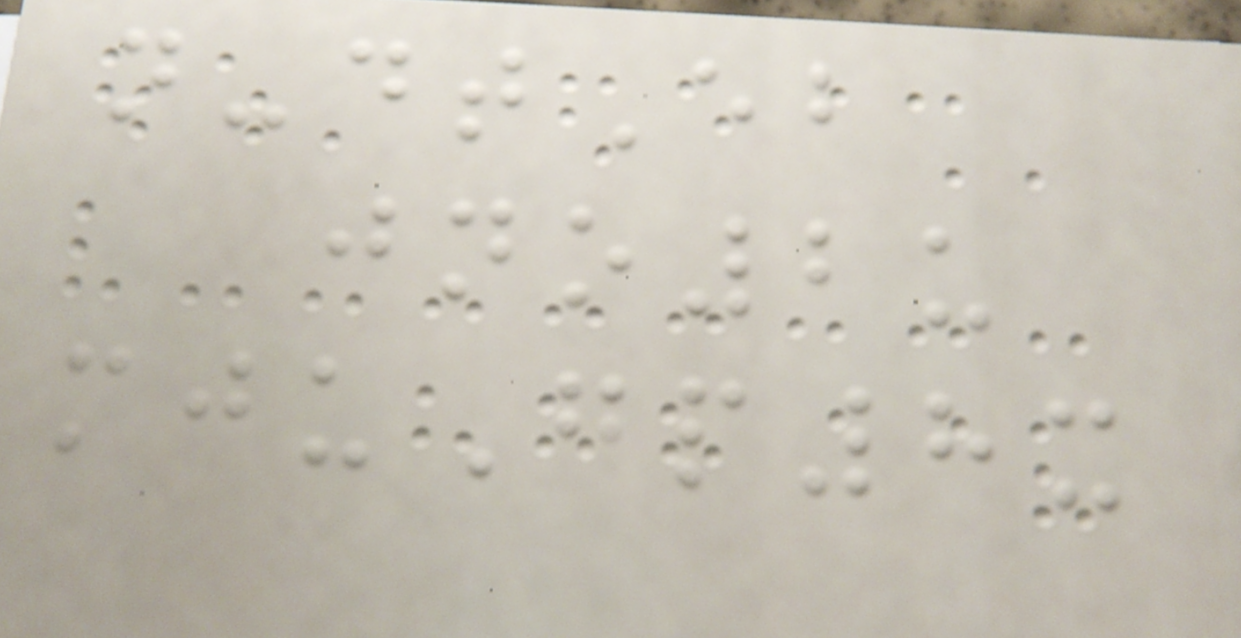n-dtEb
jno2u
mjuGp8x
